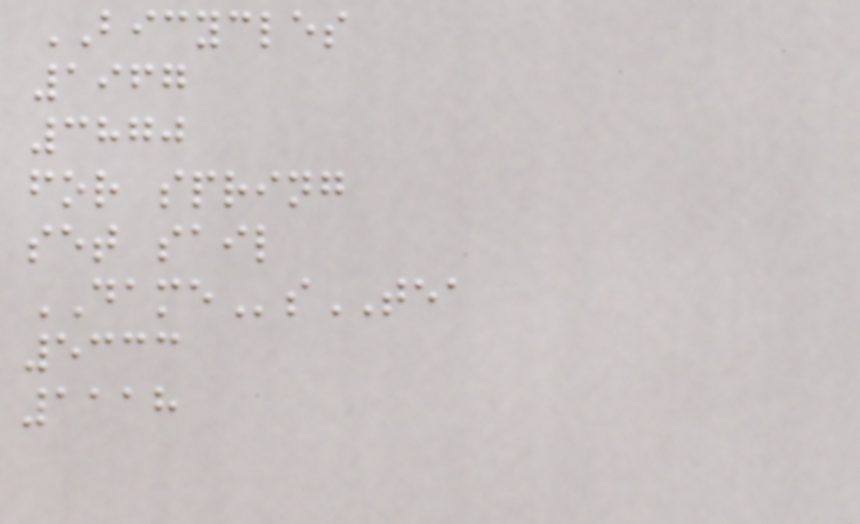BICYCLES
1967
3870
for spring
set sail
DAMEsTEA
5333
1118
